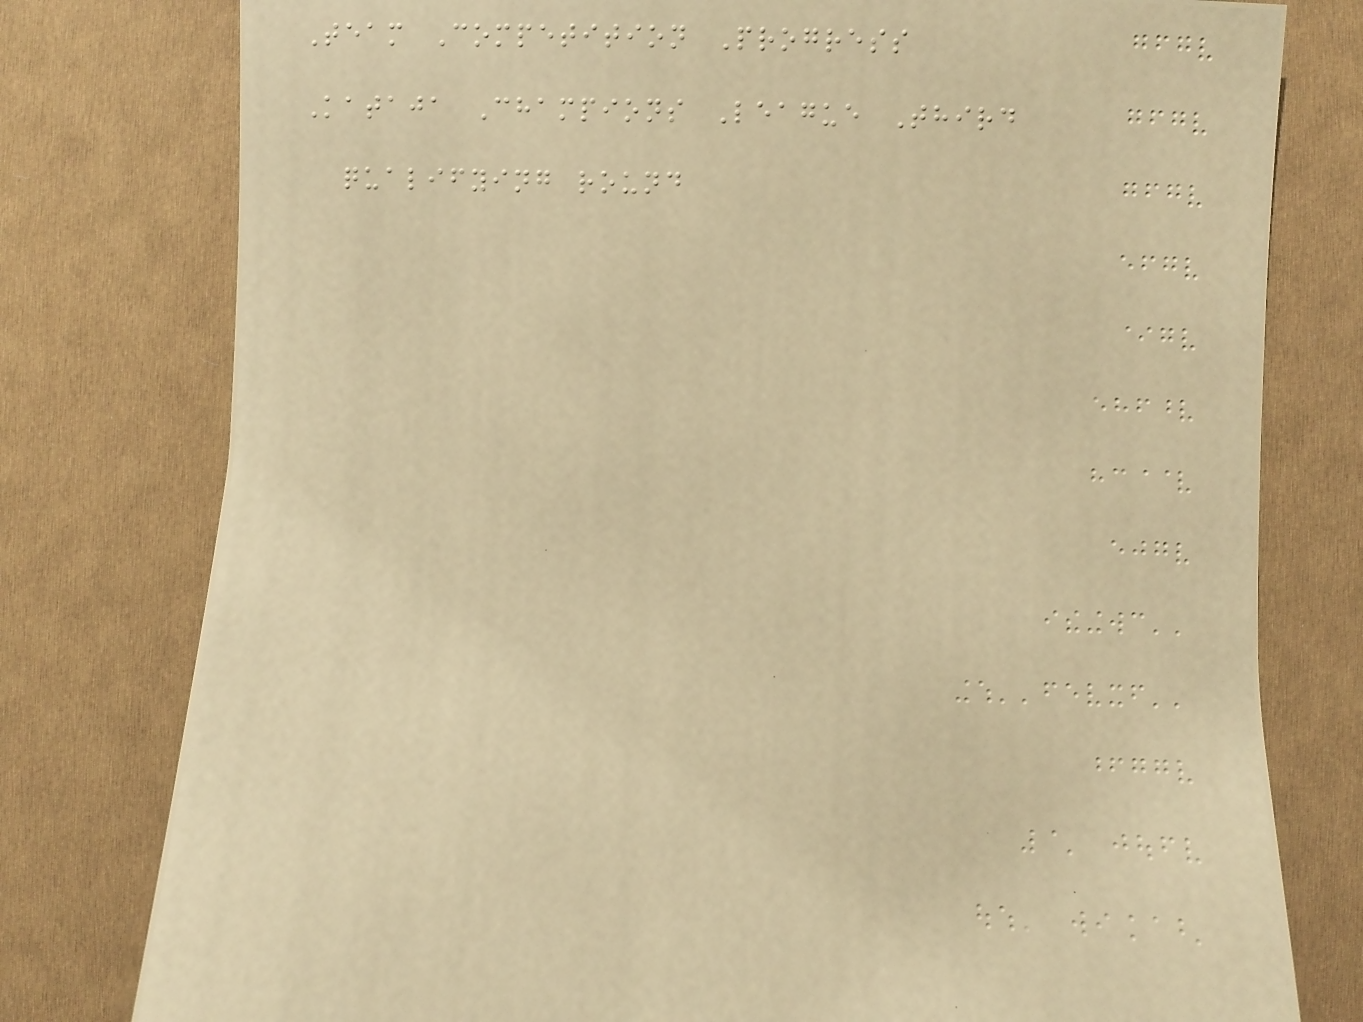Team Competition Progress
Kataja Champions League Third
qualifying round
